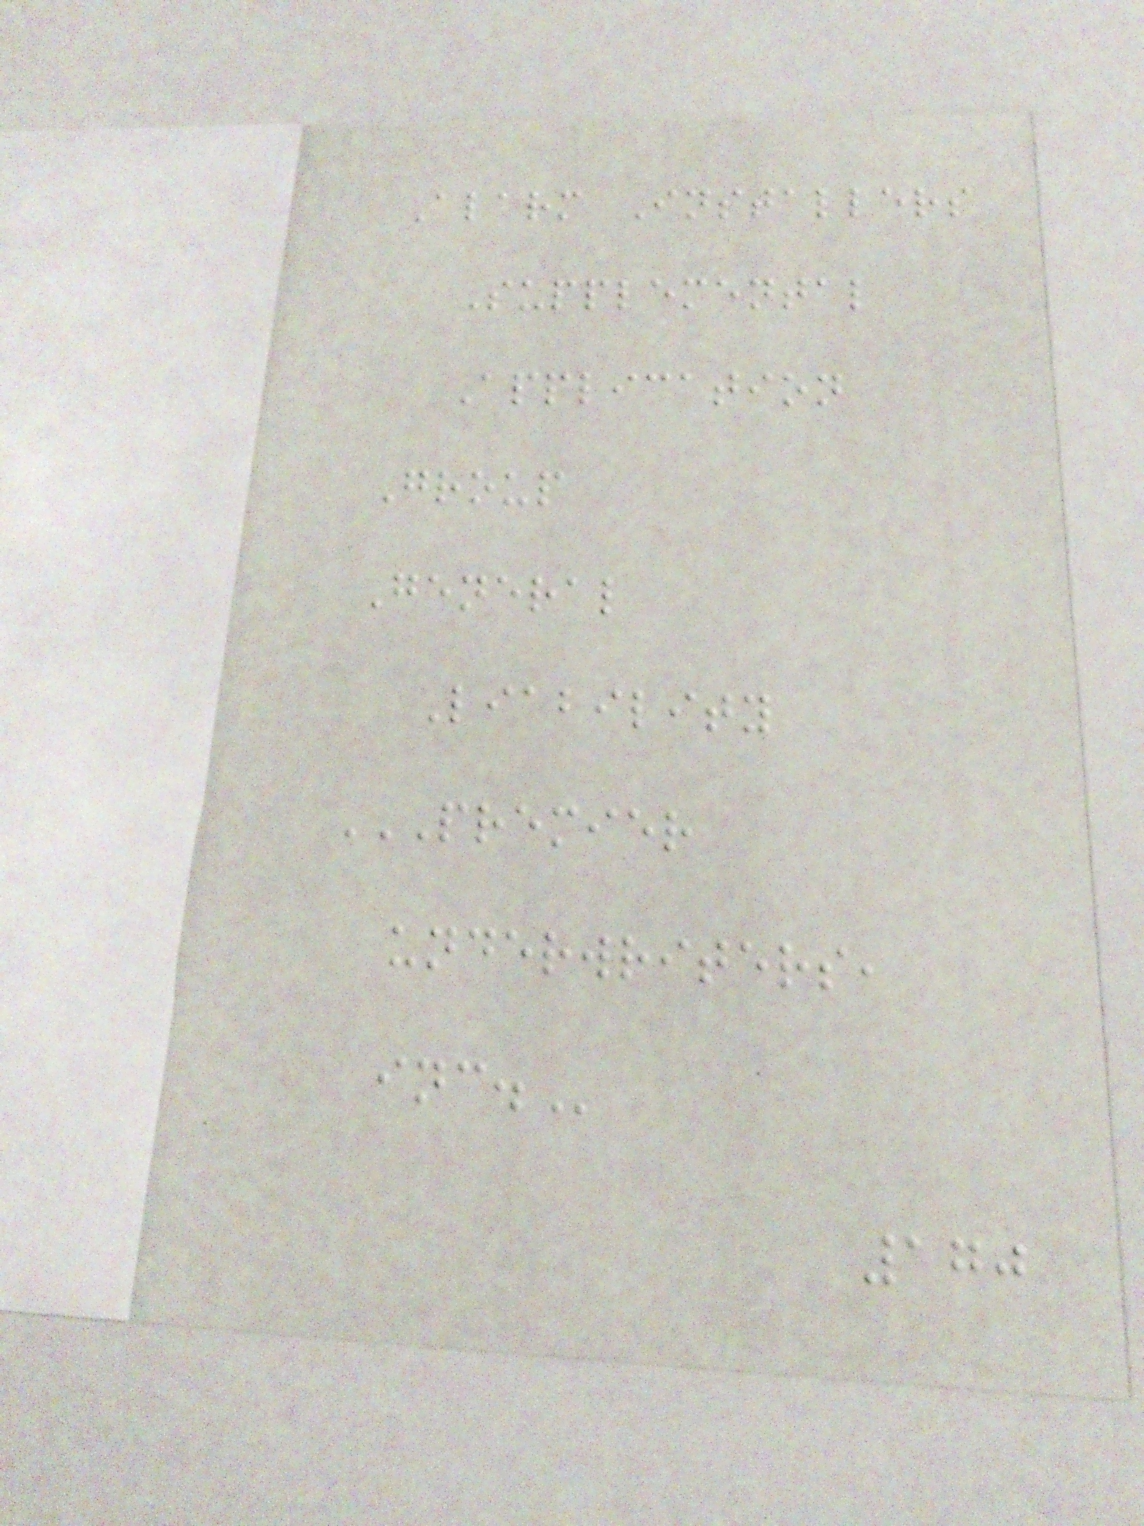Alarm Installers
Supplemental
Application
Group
General
Liability
PREMIER
UNDERWRITERS,
INC.
170
